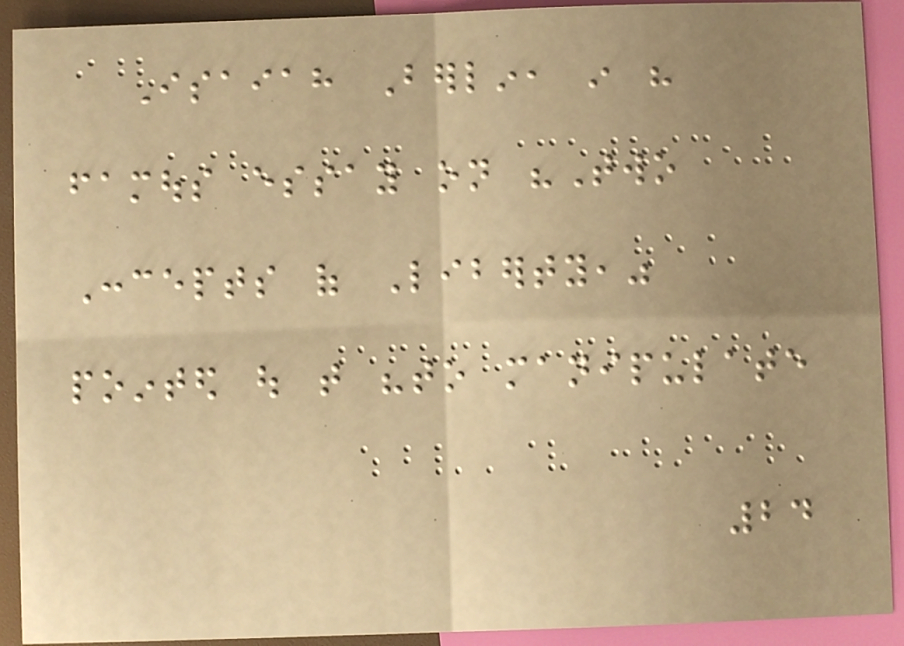Isaiah Berlin, in his
famous essay on "Two
Concepts of Liberty,"
pointed out that "to manipulate
24
